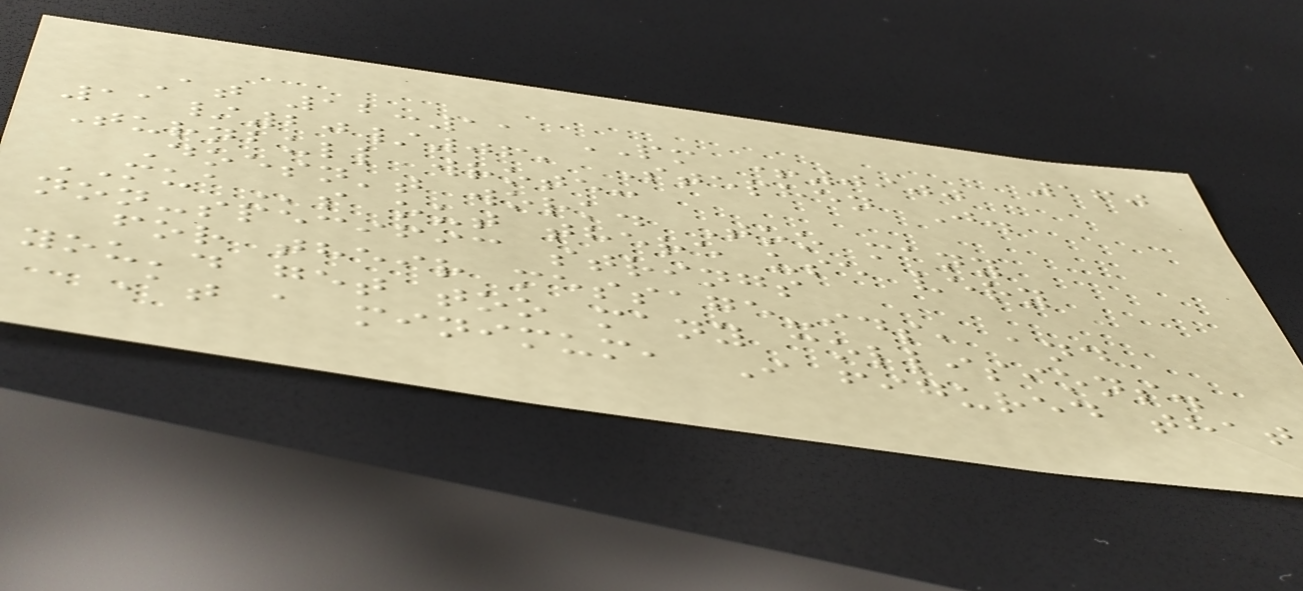160
At 12:11 PM +0900
11/20/06, Stephen J.
Turnbull wrote:
Doesn't work. Too many
MUAs out there use very
non-specific strings
for their message-ids, and
you'd get too many collisions.
At a minimum, I figured that
